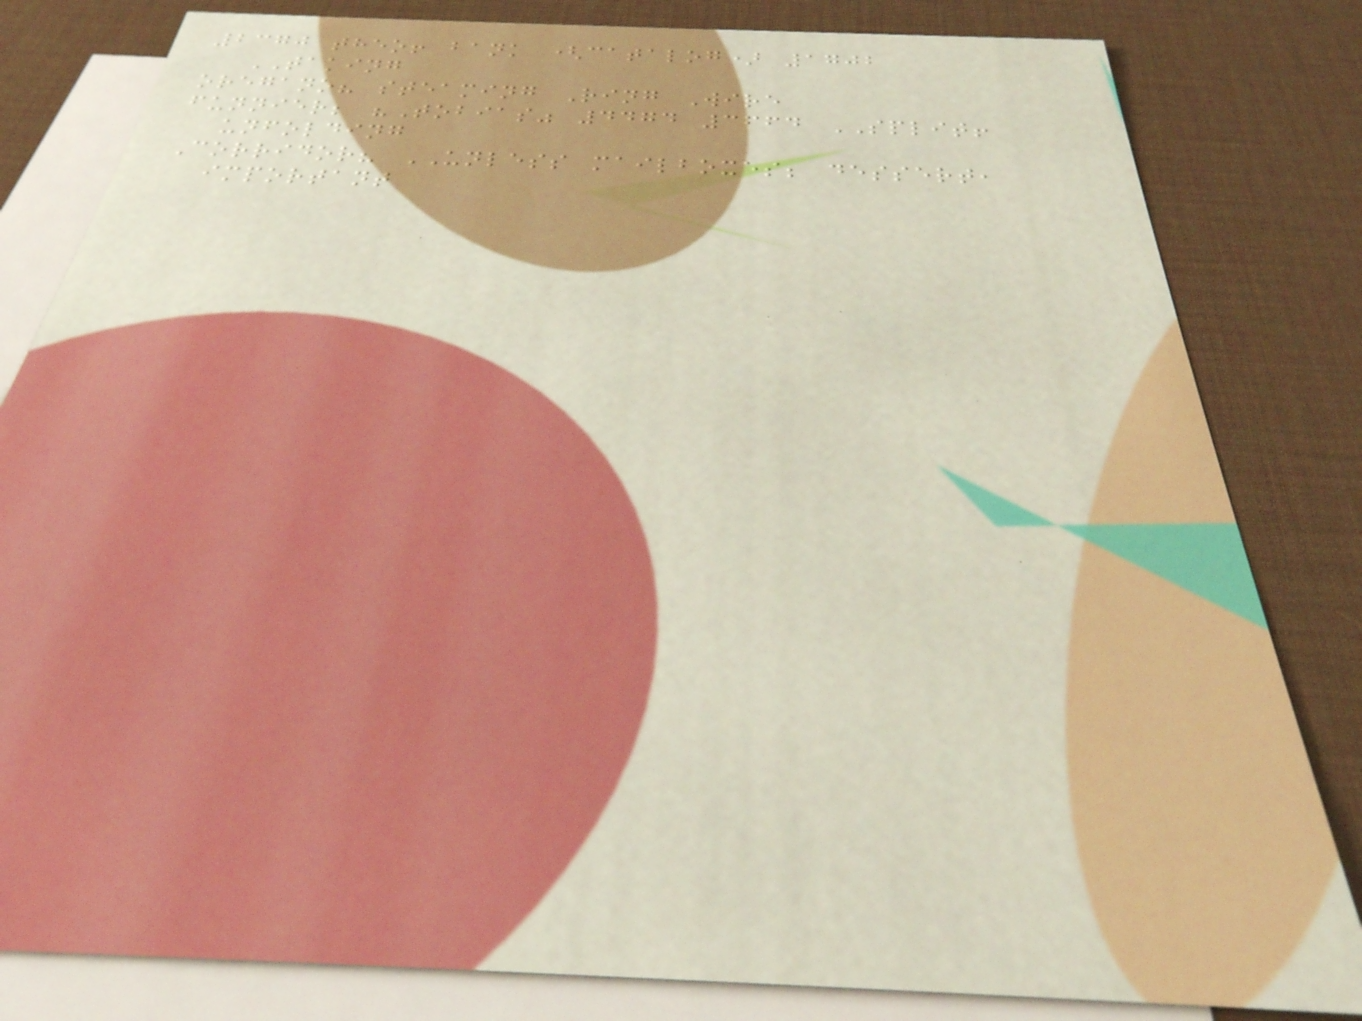2370 theo! bank (catalog) 1702
TAKING
oregano? steaming Ring Wire
funnier; "Tobias" 4474 3664 SPLIT!
unfolding
Corridor? UNLESS mailboxes; dessert,
important
